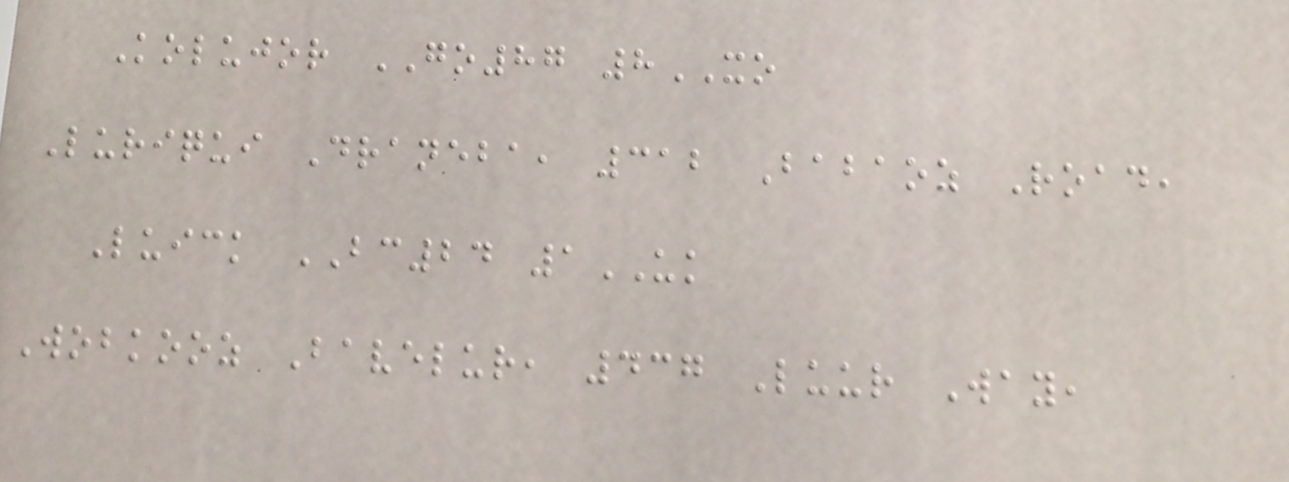Kolujor GO87 8XO
Luriqui Draneba, 312 Babaoz Road,
Luick BC24 1UK
Wobkooz Bavelur, 437 Luur Way,
